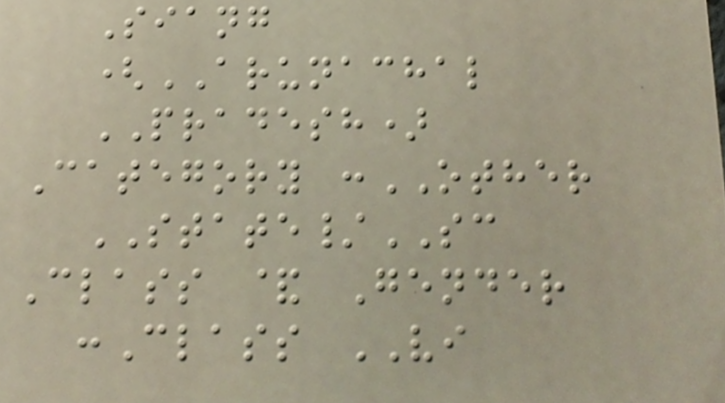Siang
(ARUNACHAL
PRADESH)
Category :OTHER
STATE/SC
Class & Gender
:Class VI
